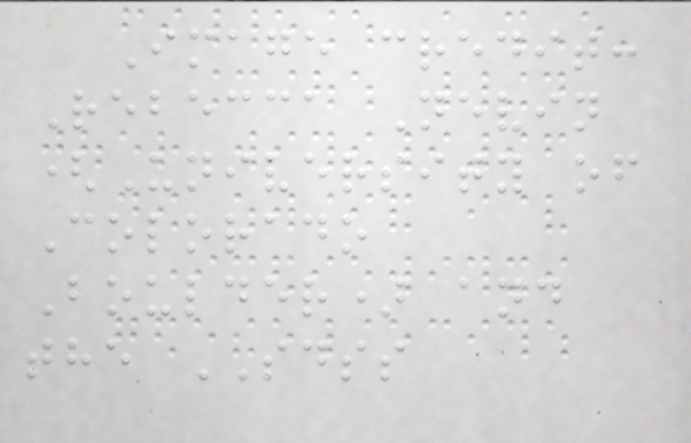Image credit:
Rebecca Nevin
(University of
Colorado
Boulder) and
the SDSS
